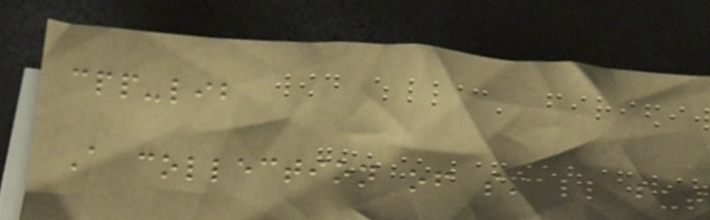cpp-lib
A collection of small but
